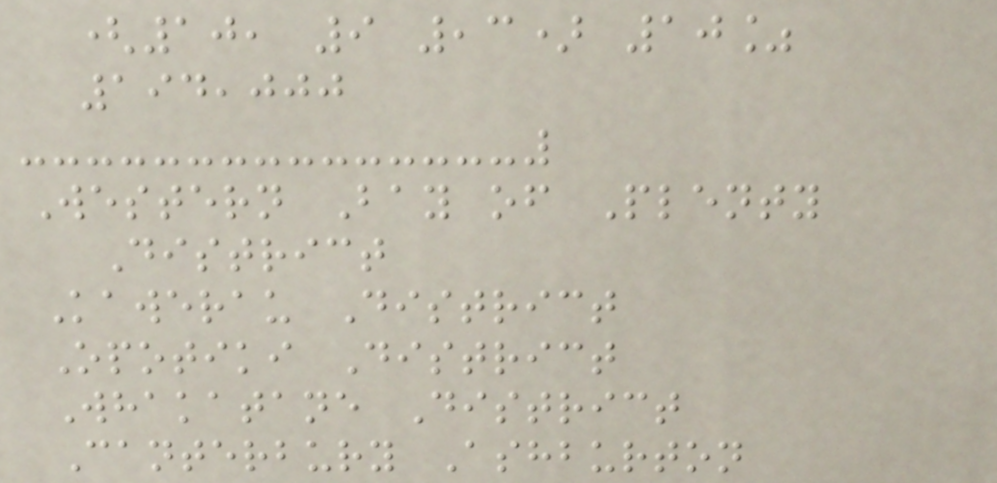(10, 9 ,3) 10%
194,000
Western Bay of Plenty
District
Kawerau District
Opotiki District
Whakatane District
Canterbury Ashburton
